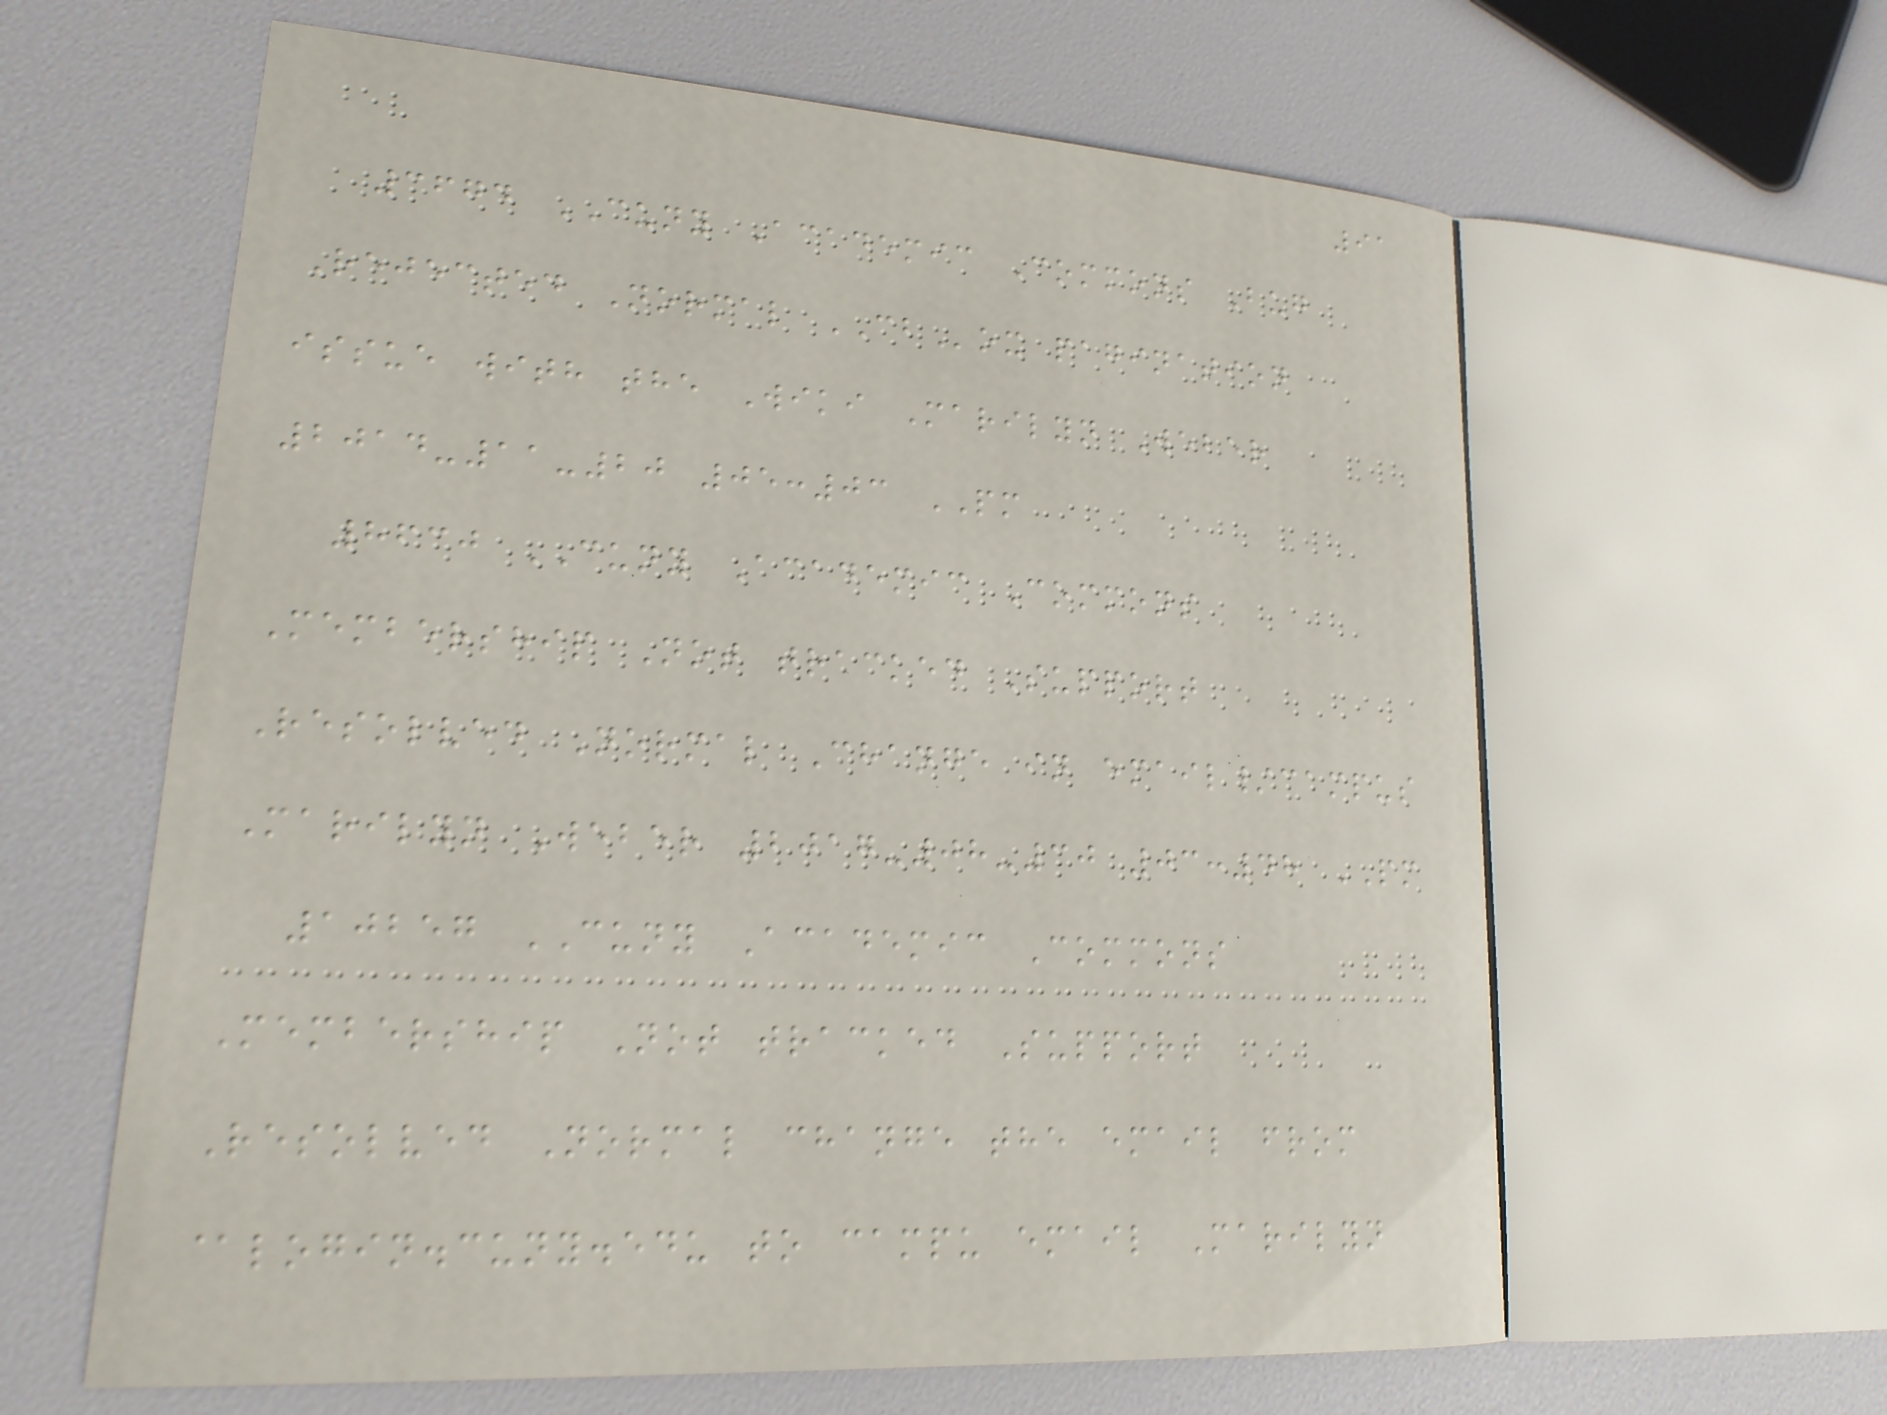91
3674 CUNY Academic Commons Bug
Rejected Normal CBox pagination
issue with the Wiki Marilyn Weber
2014-11-20 05:03 PM
8630 CUNY Academic Commons
Membership Not tracked Support
Resolved Normal Change in email/campus
Marilyn Weber 2017-08-30 03:48 PM
10257 CUNY Academic Commons
Membership Not tracked Support
Resolved Normal change the email from
@login.cuny.edu to campu email Marilyn
